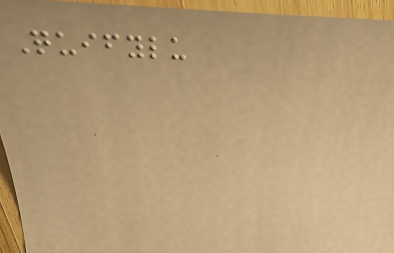Quifylu
